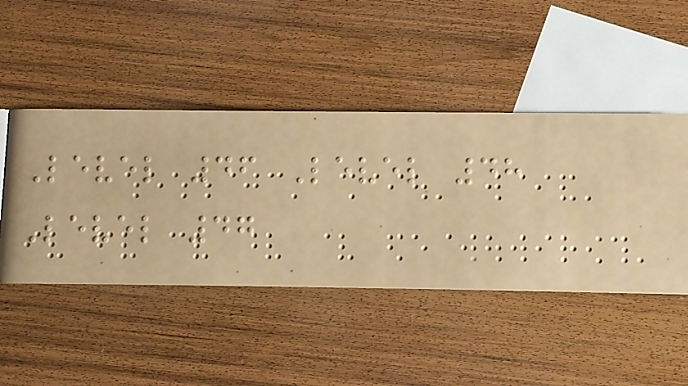Level 46 Level 48
Level 47
